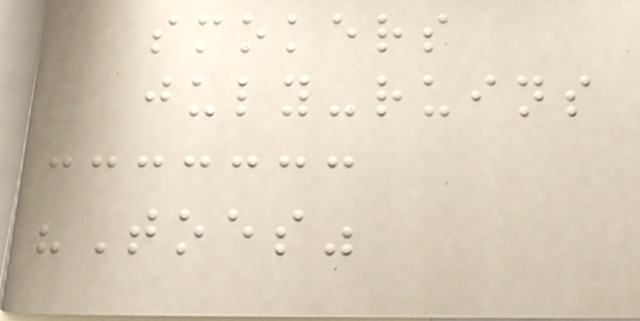smokers
july-ruins
"Toes"
